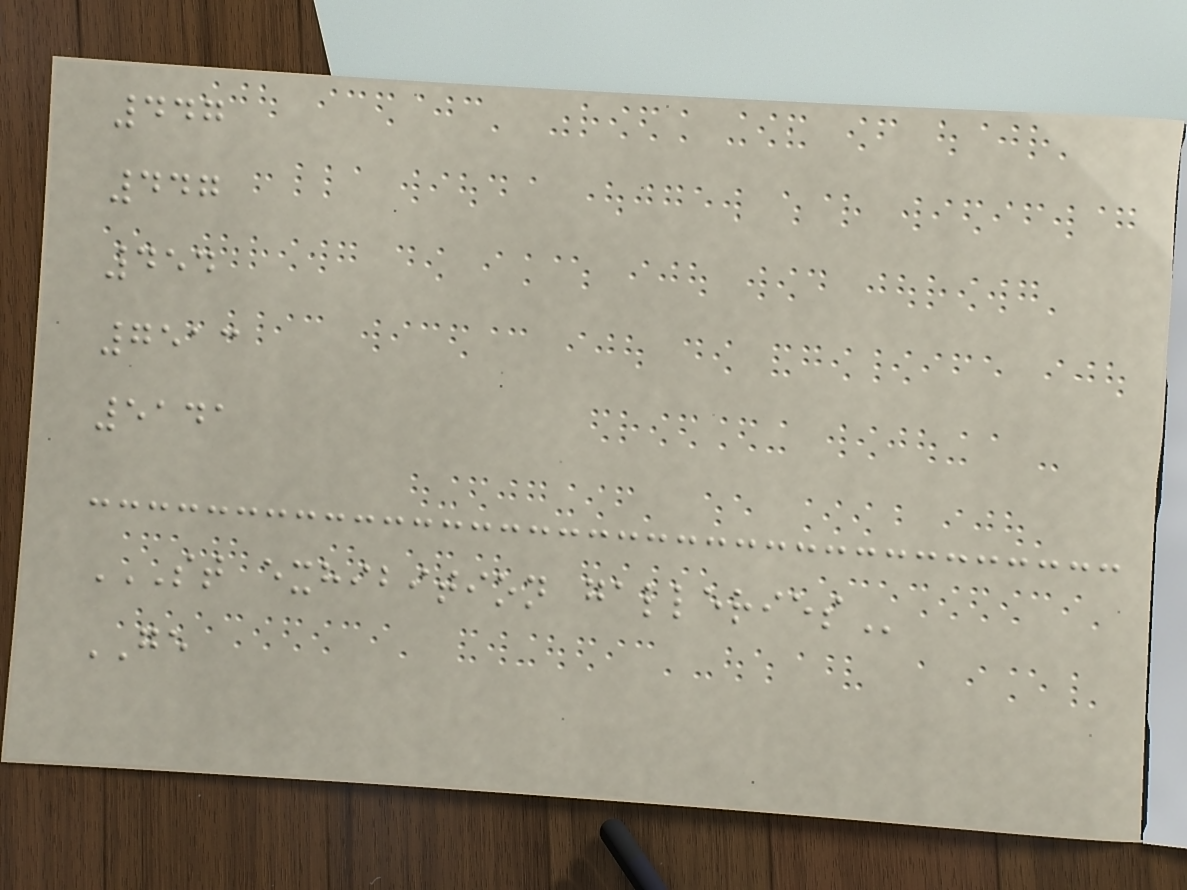447
447
454
7513
5141
ST EXHIBITION GALLERIES
GE
